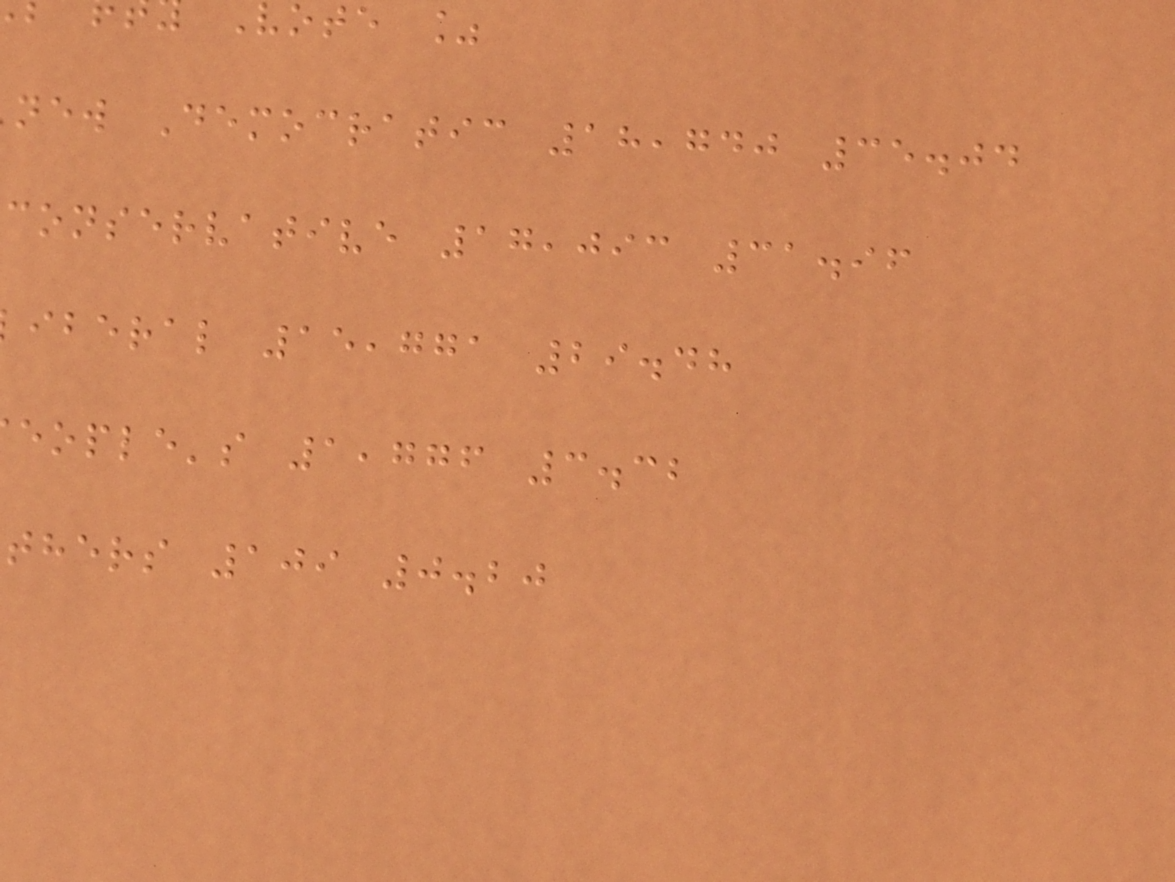vote %
new Democratic 18,740 35.04
conservative 17,093 31.96
iberal 15,771 29.48
eople's 1,776 3.32
thers 109 0.20
